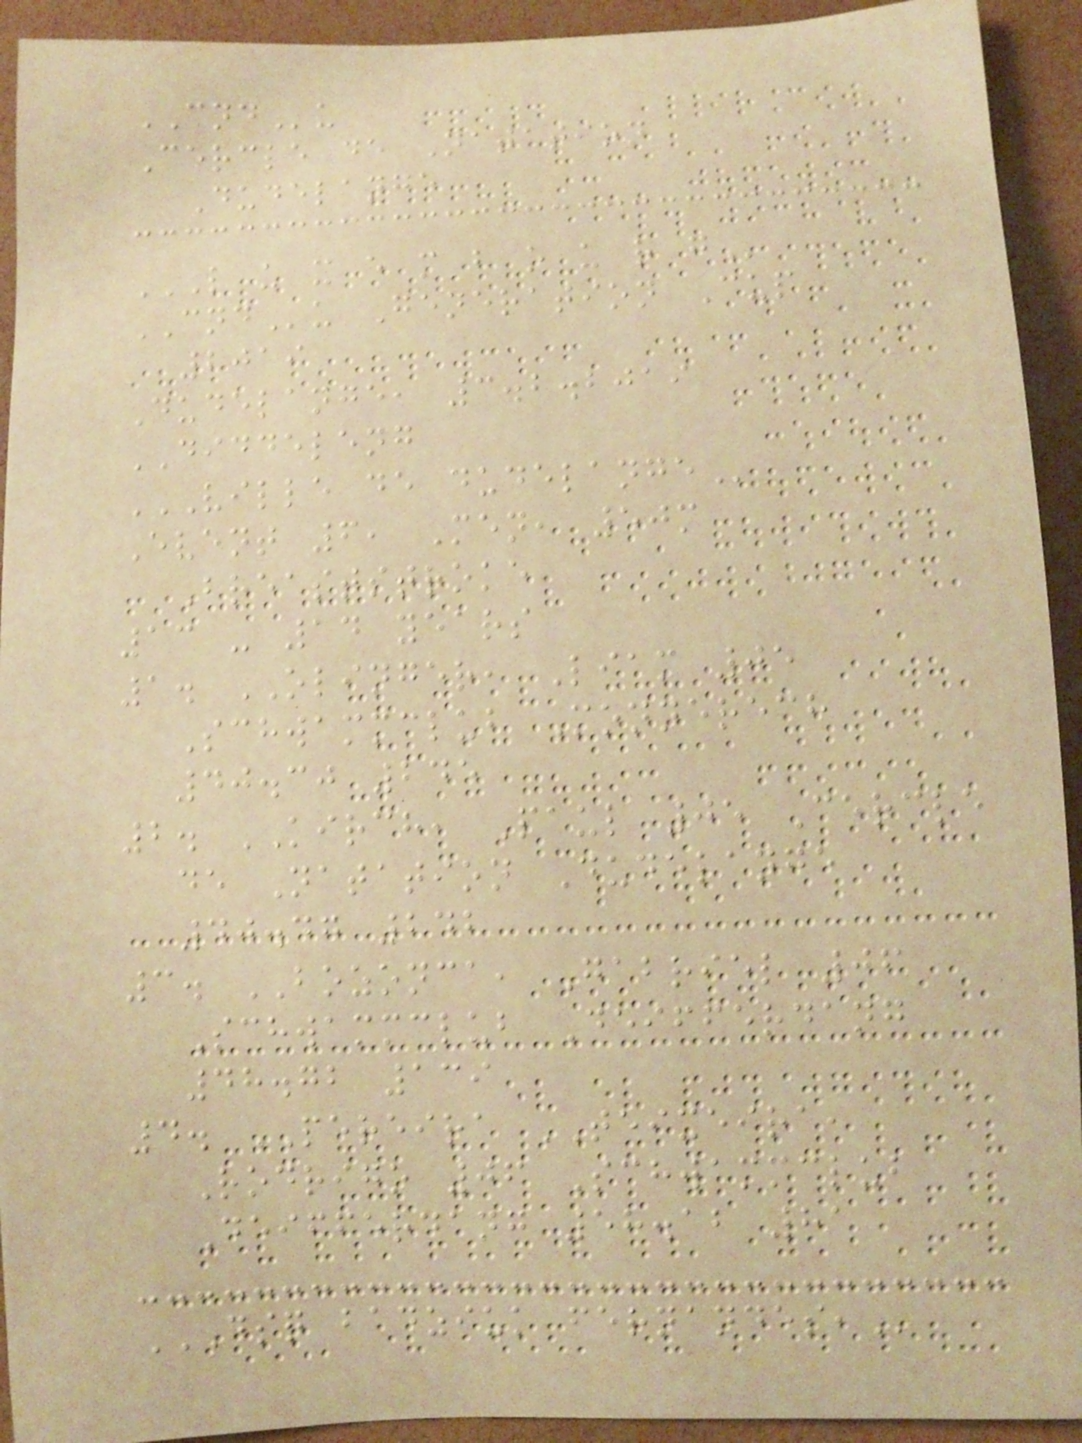CNDu
Cercle de Natation
Dudelange
L U X E M B O U R G
CNDu Generation Cup
2019
Dudelange, 3.2.2019
DIDDELENG
VILLE DE DUDELANGE
Event 6, Men, 50m
Breaststroke
13 - 14 years
1. OLINGER, Liam 05
Schwammclub Monnerech
40.30 245
2. KIRCH, Paul 05 Cercle
de Natation Dudelange
40.47 242
3. BOZONCA, Gabriel 06
Schwammclub Deifferdang
48.72 139
4. PEREIRA TEIXEIRA,
Rodrigo 06 Schwammclub
Deifferdang 58.12 81
DSQ BADZIUK FERNANDES,
